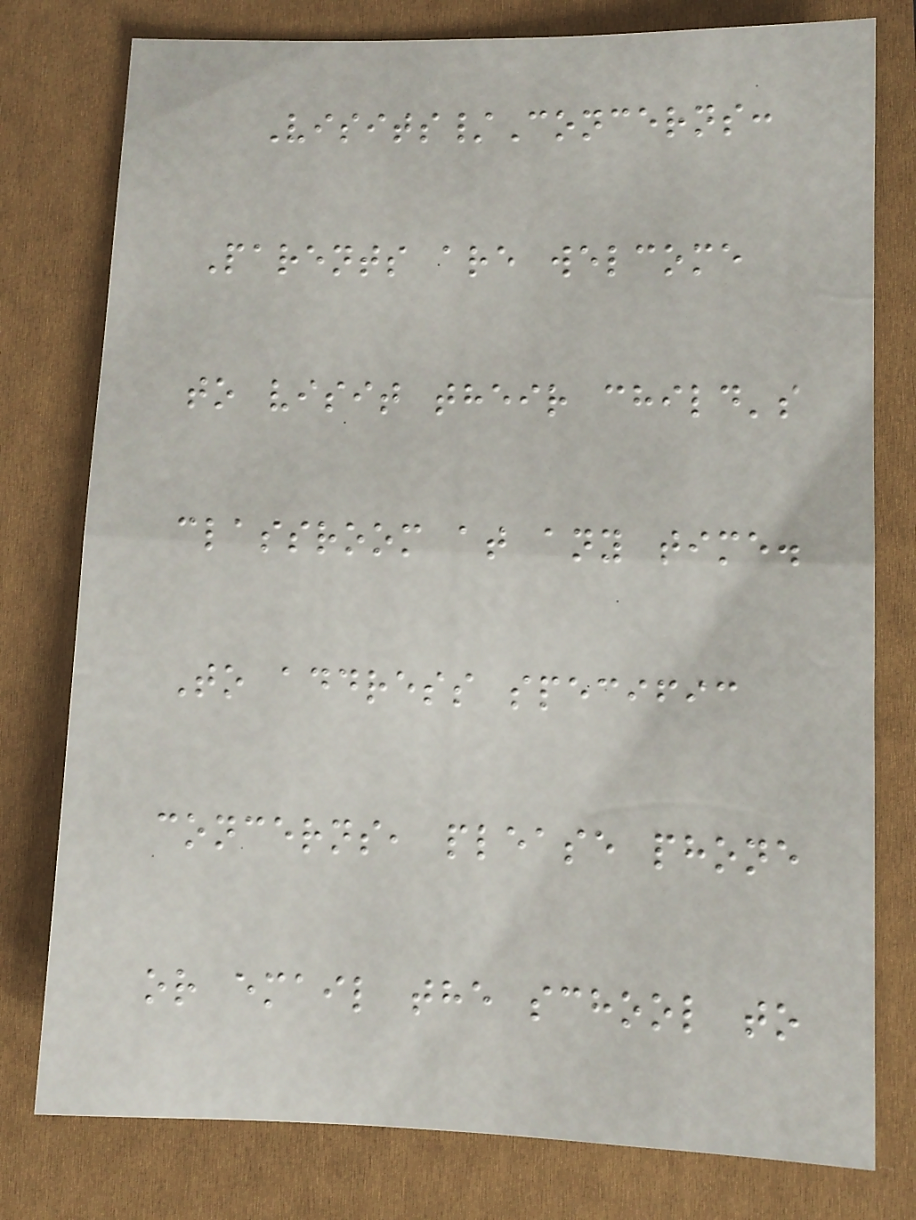Visits/Concerns:
Parents are welcome
to visit their child's
classroom at any time.
To address specific
concerns, please phone
or email the school to
